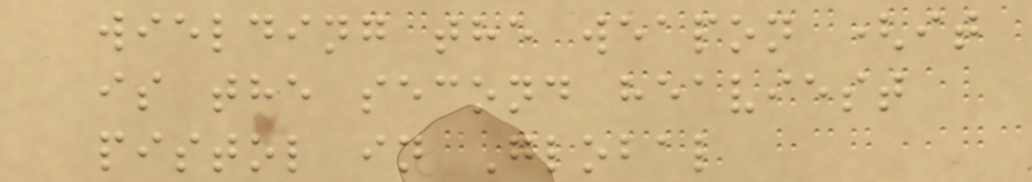wielding the weapon (it
is the second heaviest
pistol in Global
